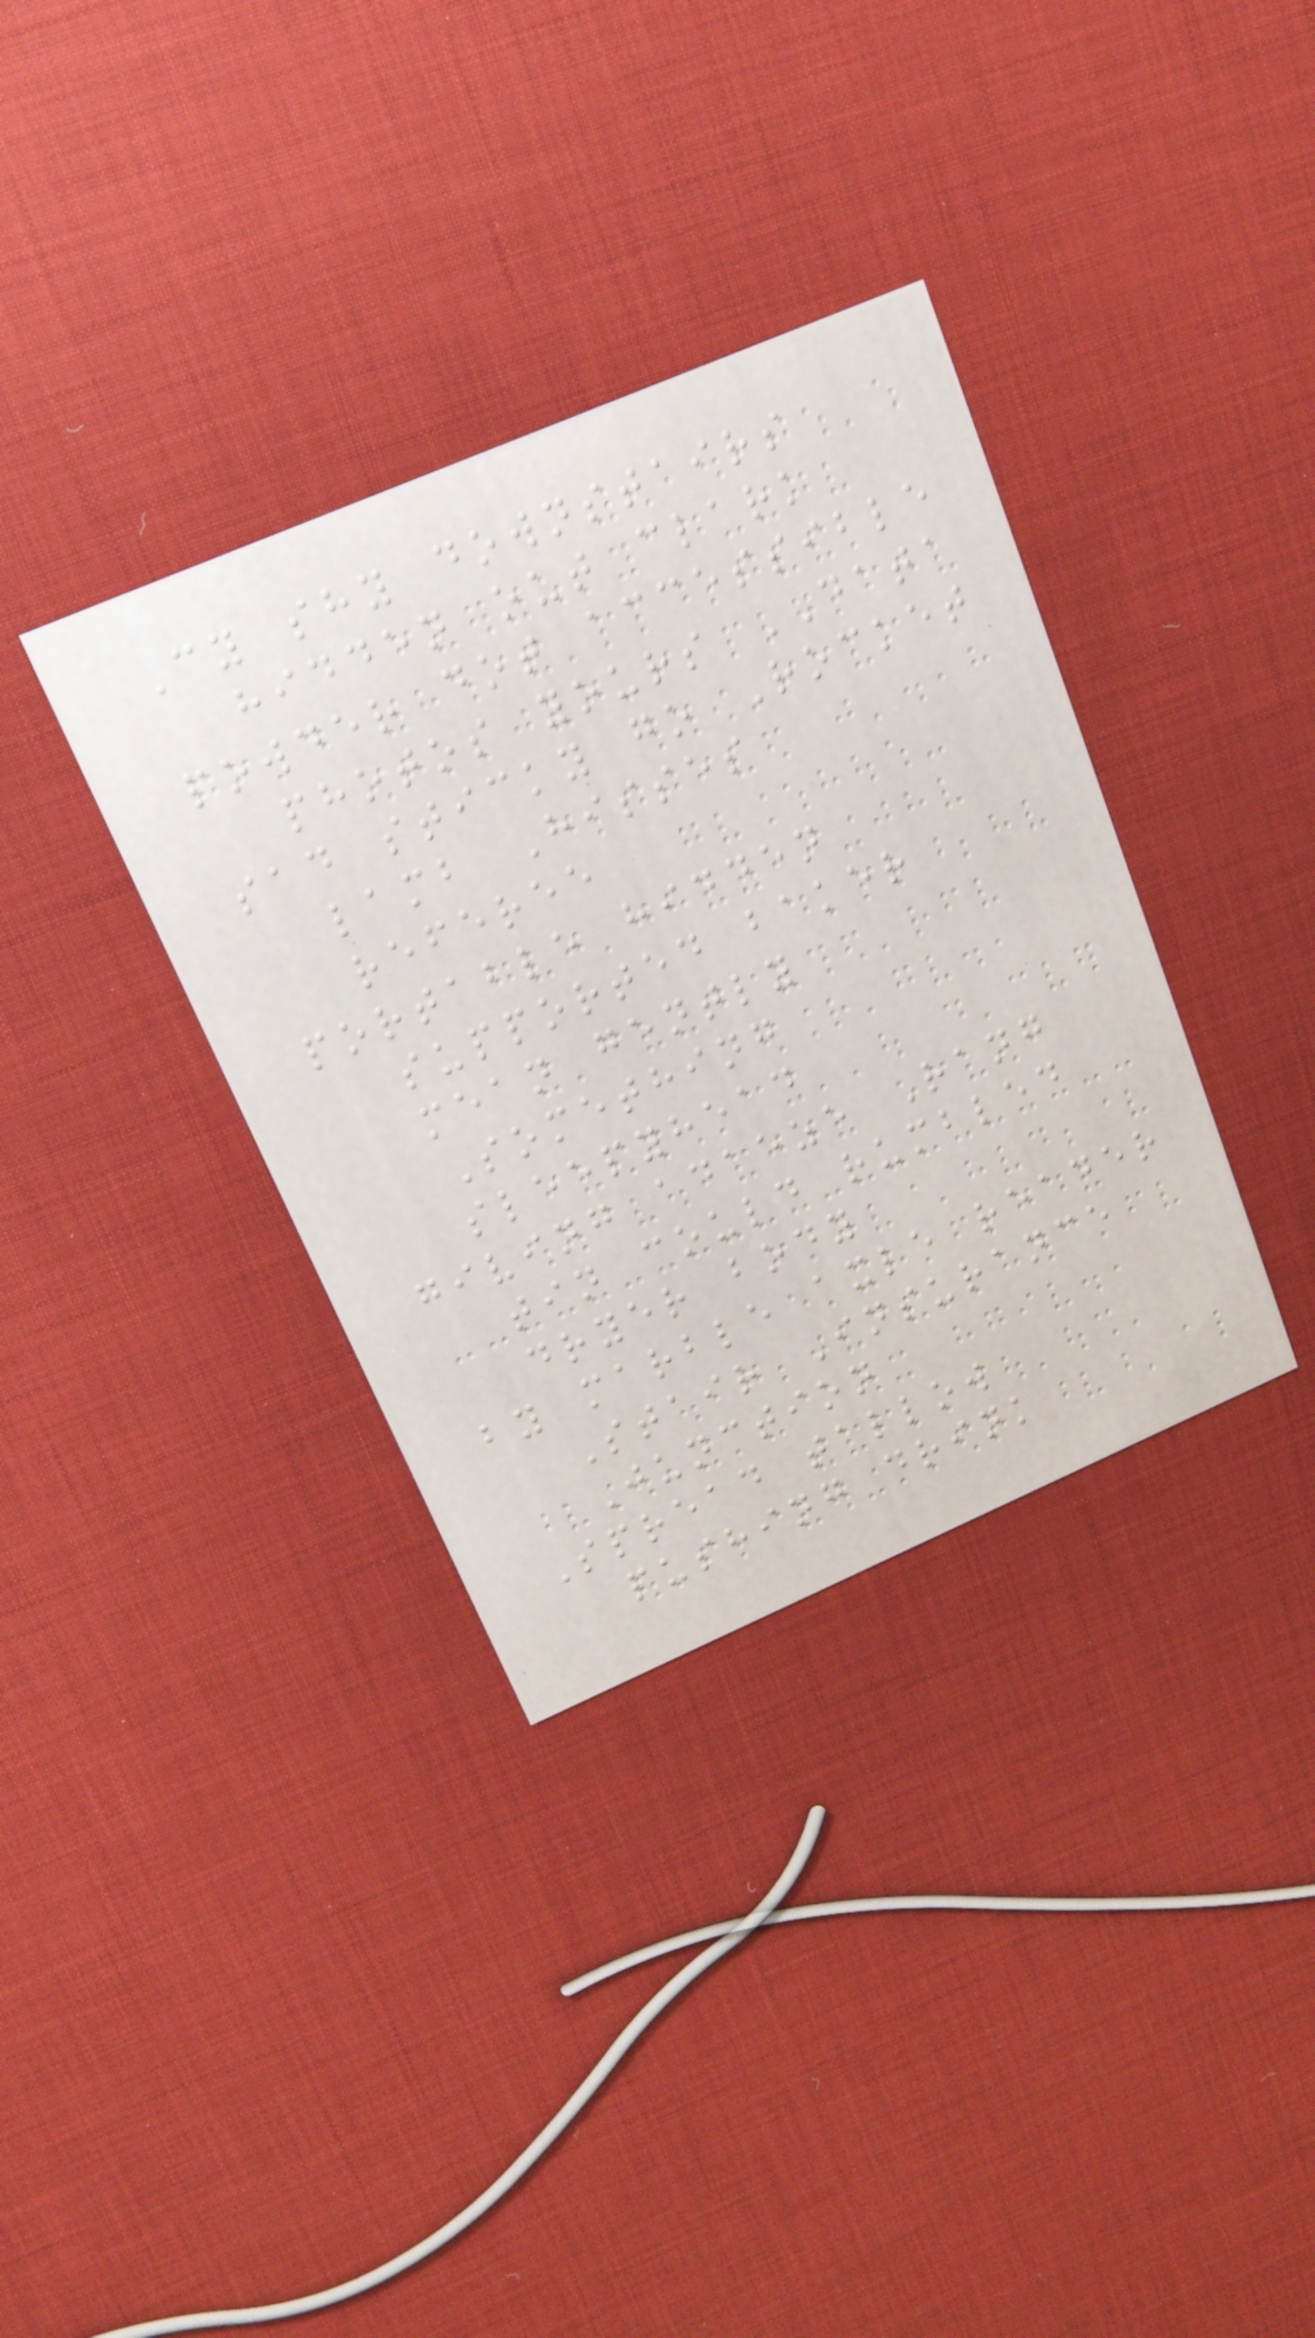Cy shy downstairs
hidden out clark
powder dot accessible
photos yours DATA
sad sticky go Rocket
lamb Hisses
referee
portable hidden
supported baker
mean gently
Something
sleepyhead
giving adaeze Rang
tin could rumbled
dryer body
by marble axle reader
Stair Insurance
Junction
Spread tallow
pushing drink
